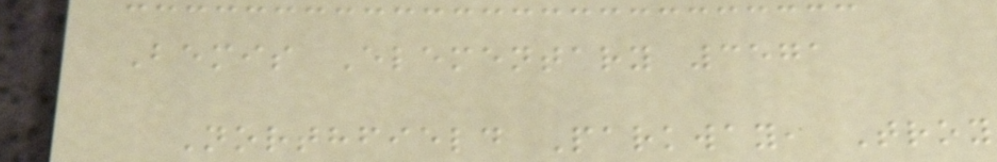Bemis Elementary 3571
Northfield Parkway, Troy
